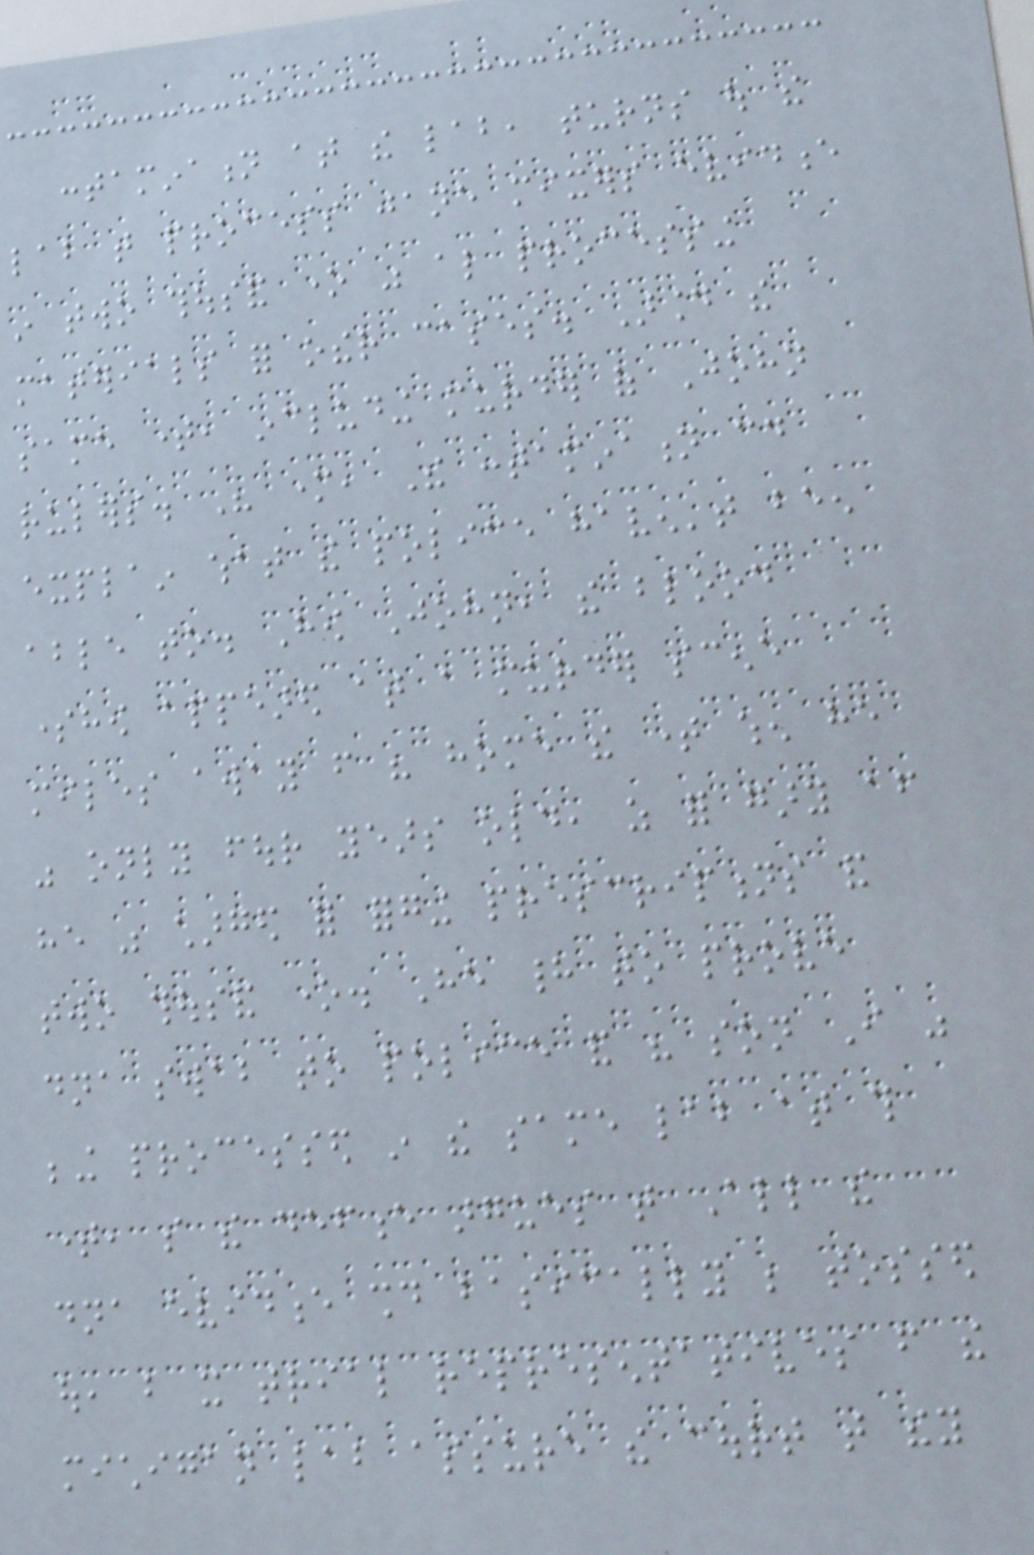contamination at the lab, turns out the
lab that process jane mixers evidence
in two thousand one was also processing
materials for other cases. Around the
same time, including murder of John
rulers. His mother, The contamination could
explain what the police haven't been
able to. How John, the blood
somehow appeared at a murder scene
miles away from his home the time when he
was only four years old, as for gary after
he was charged for forging prescriptions and
two thousand one. He had to prove
dna swab to police and his son I was
being processed in the same lab at this
time, so the defence argues that All the
dna evidence should basically be tossed
out, but it trial representatives from the
michigan lab assure the court that they
